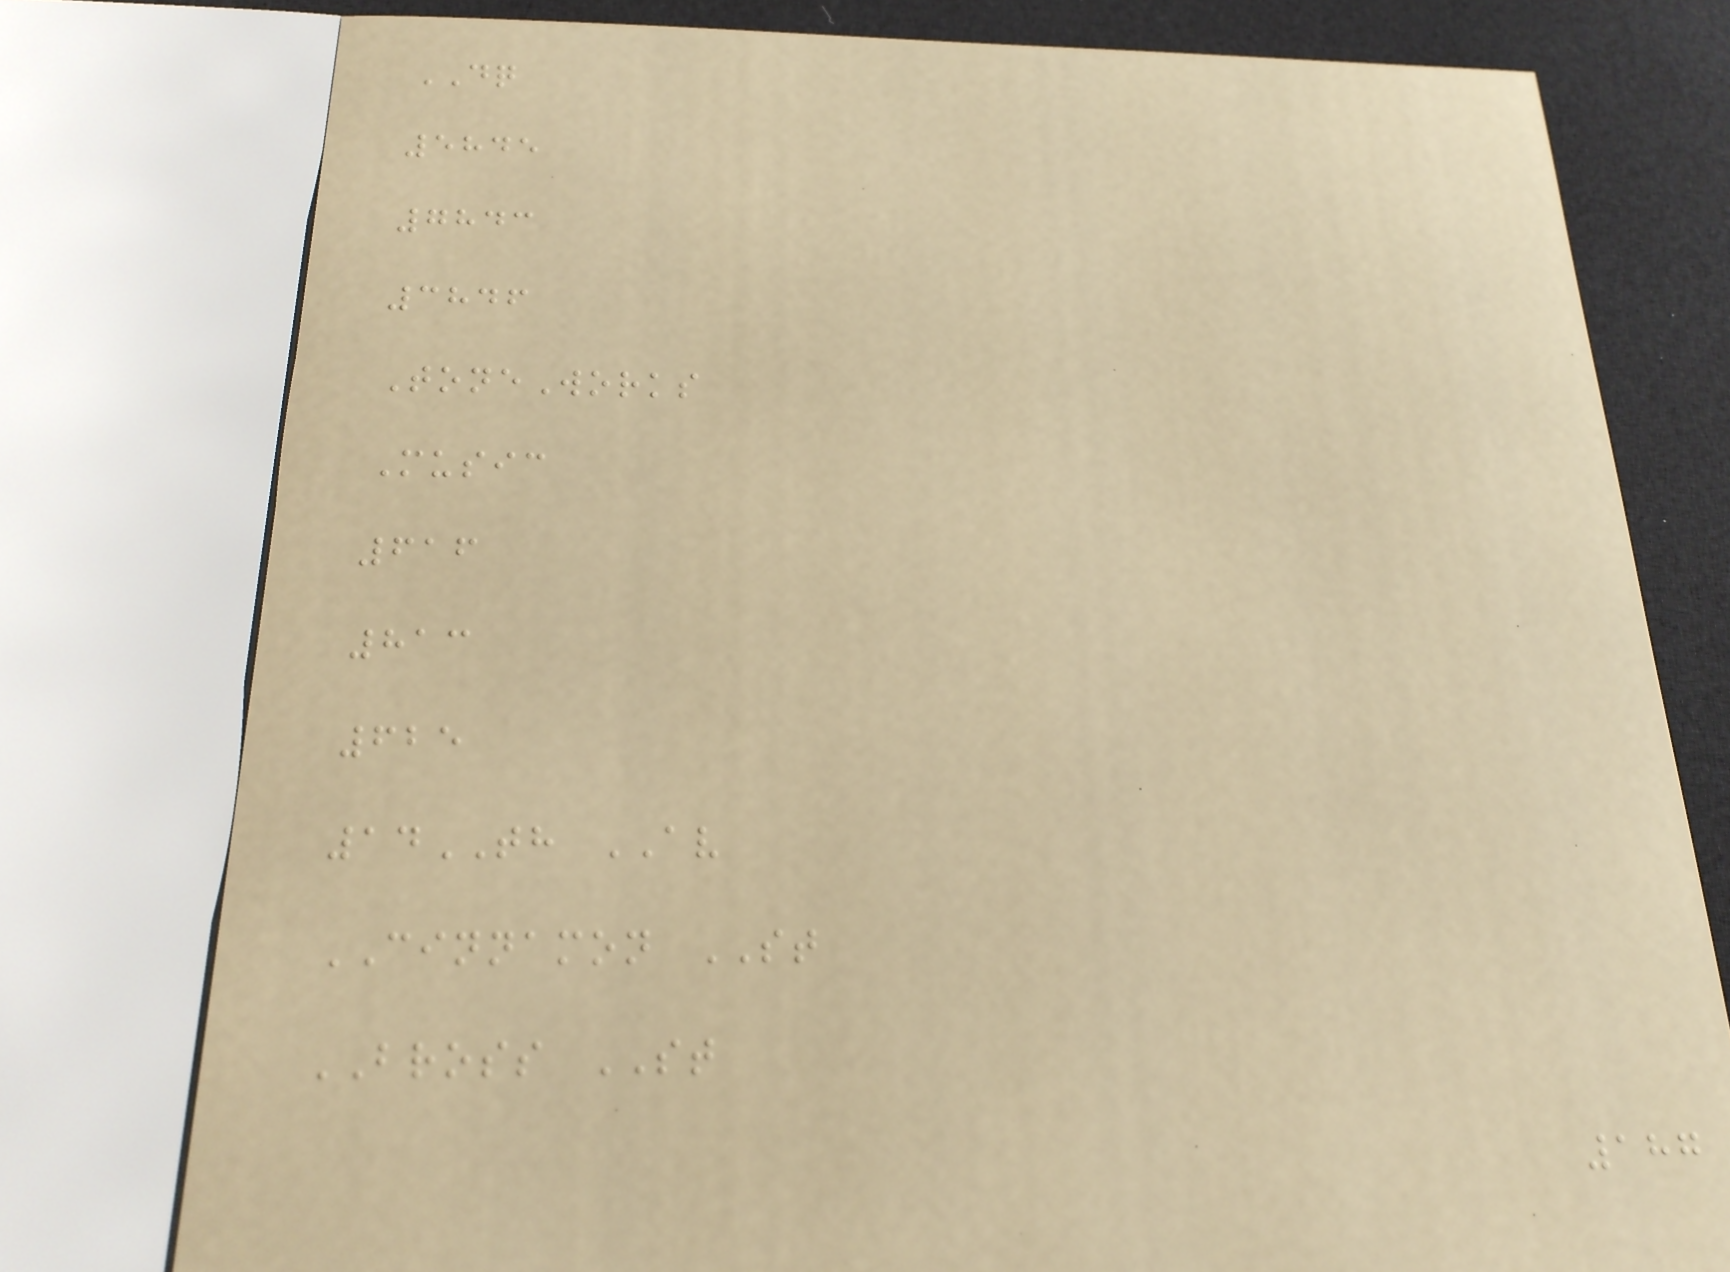DQ
5845
7843
3846
ToneWorks
Music
616
813
625
14TH AV
CINNAMON ST
BROSS ST
187
